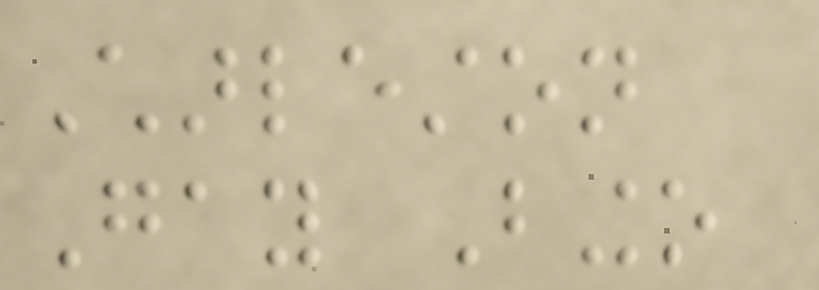Charleston
Gay Bingo
